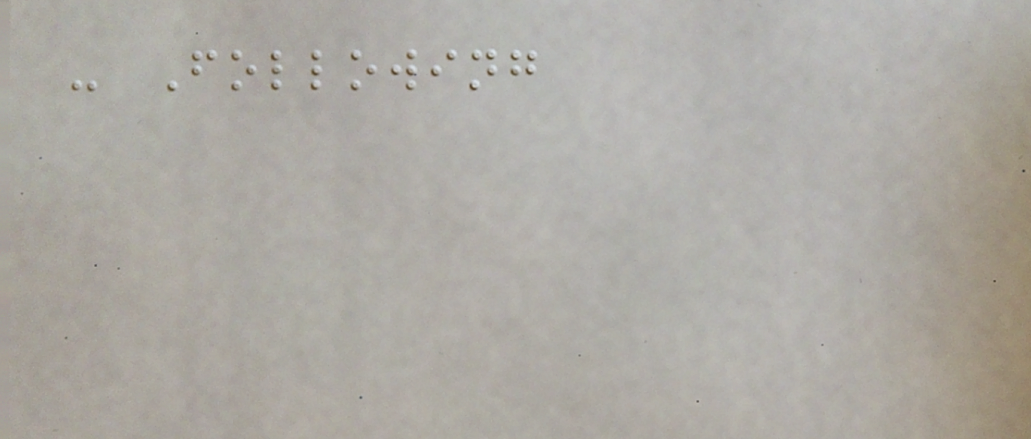- Following
